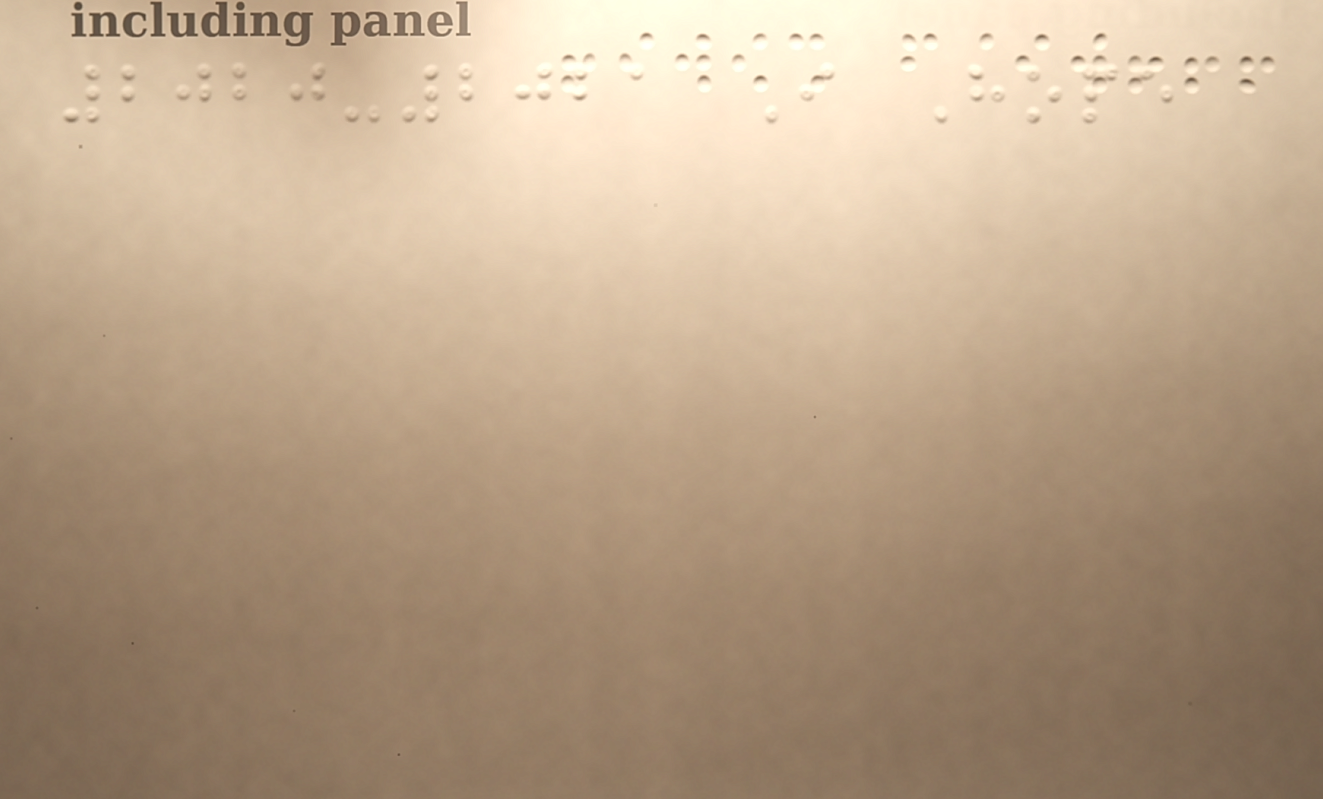2020-2021 I Hope
